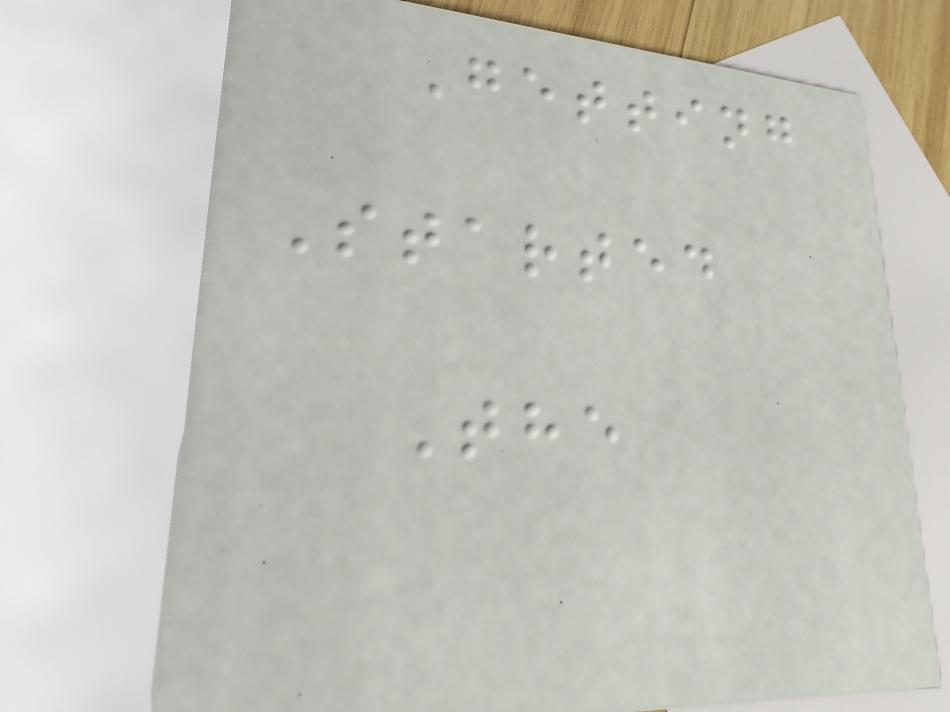Getting
Started
The
